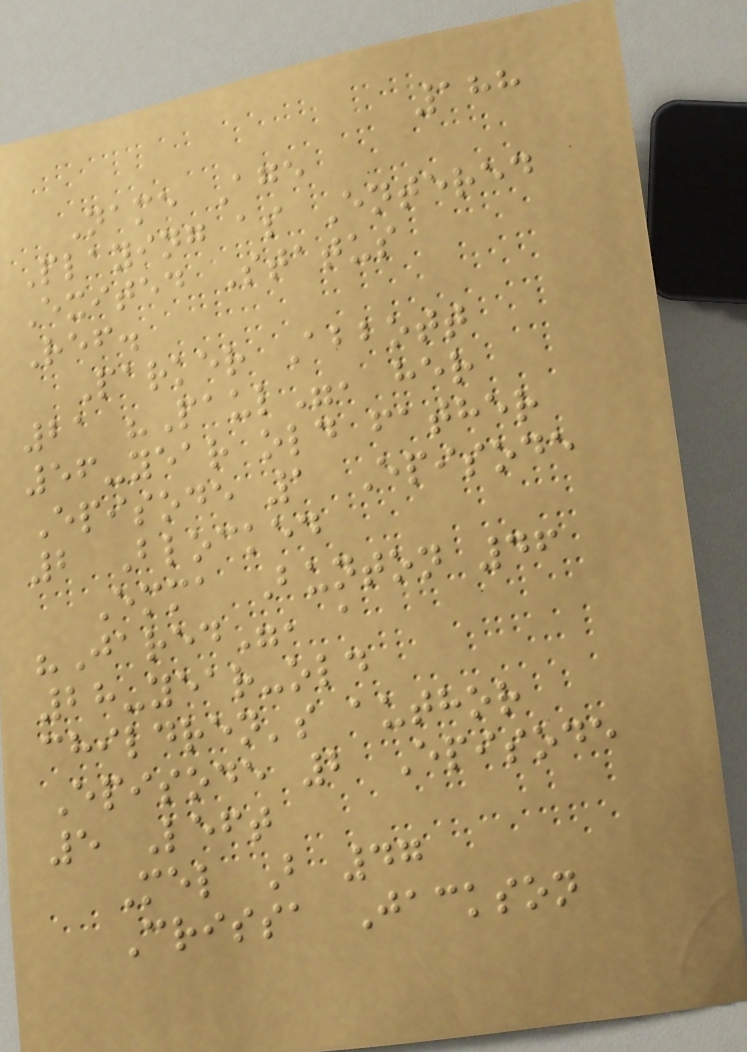188
Name Age
Playing as Entered
Exited Status
Ref.
Parker Abbott
21 "Paul", her
56-year old father
Episode 1 Episode
2 Blocked
Emma Bunton 46
"Jared", a
28-year-old
children's author
Episode 2 Episode
5 Left
Mel B 47
Crissa Jackson
